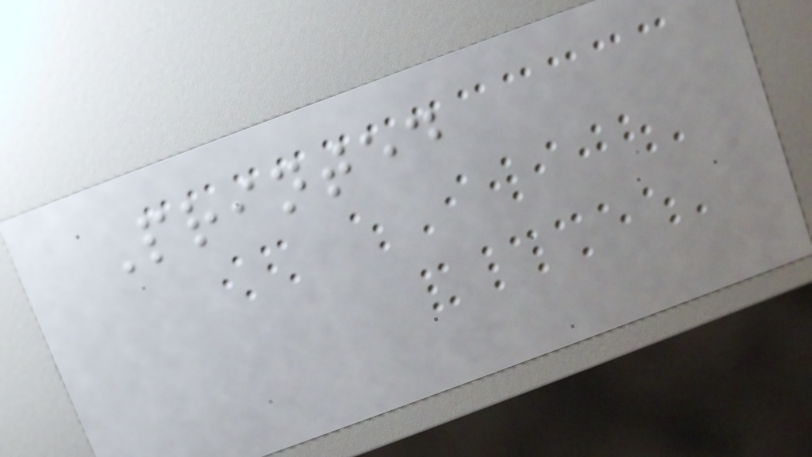Printed
